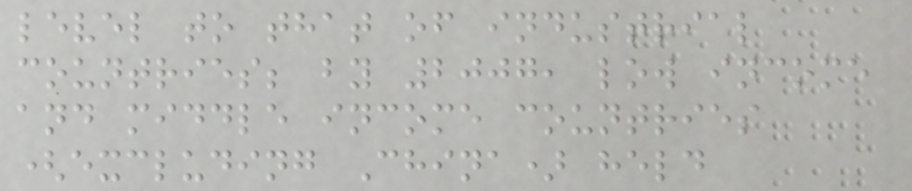level to that of industrial
countries; by 2007, low income
and middle income countries
(excluding China) held
